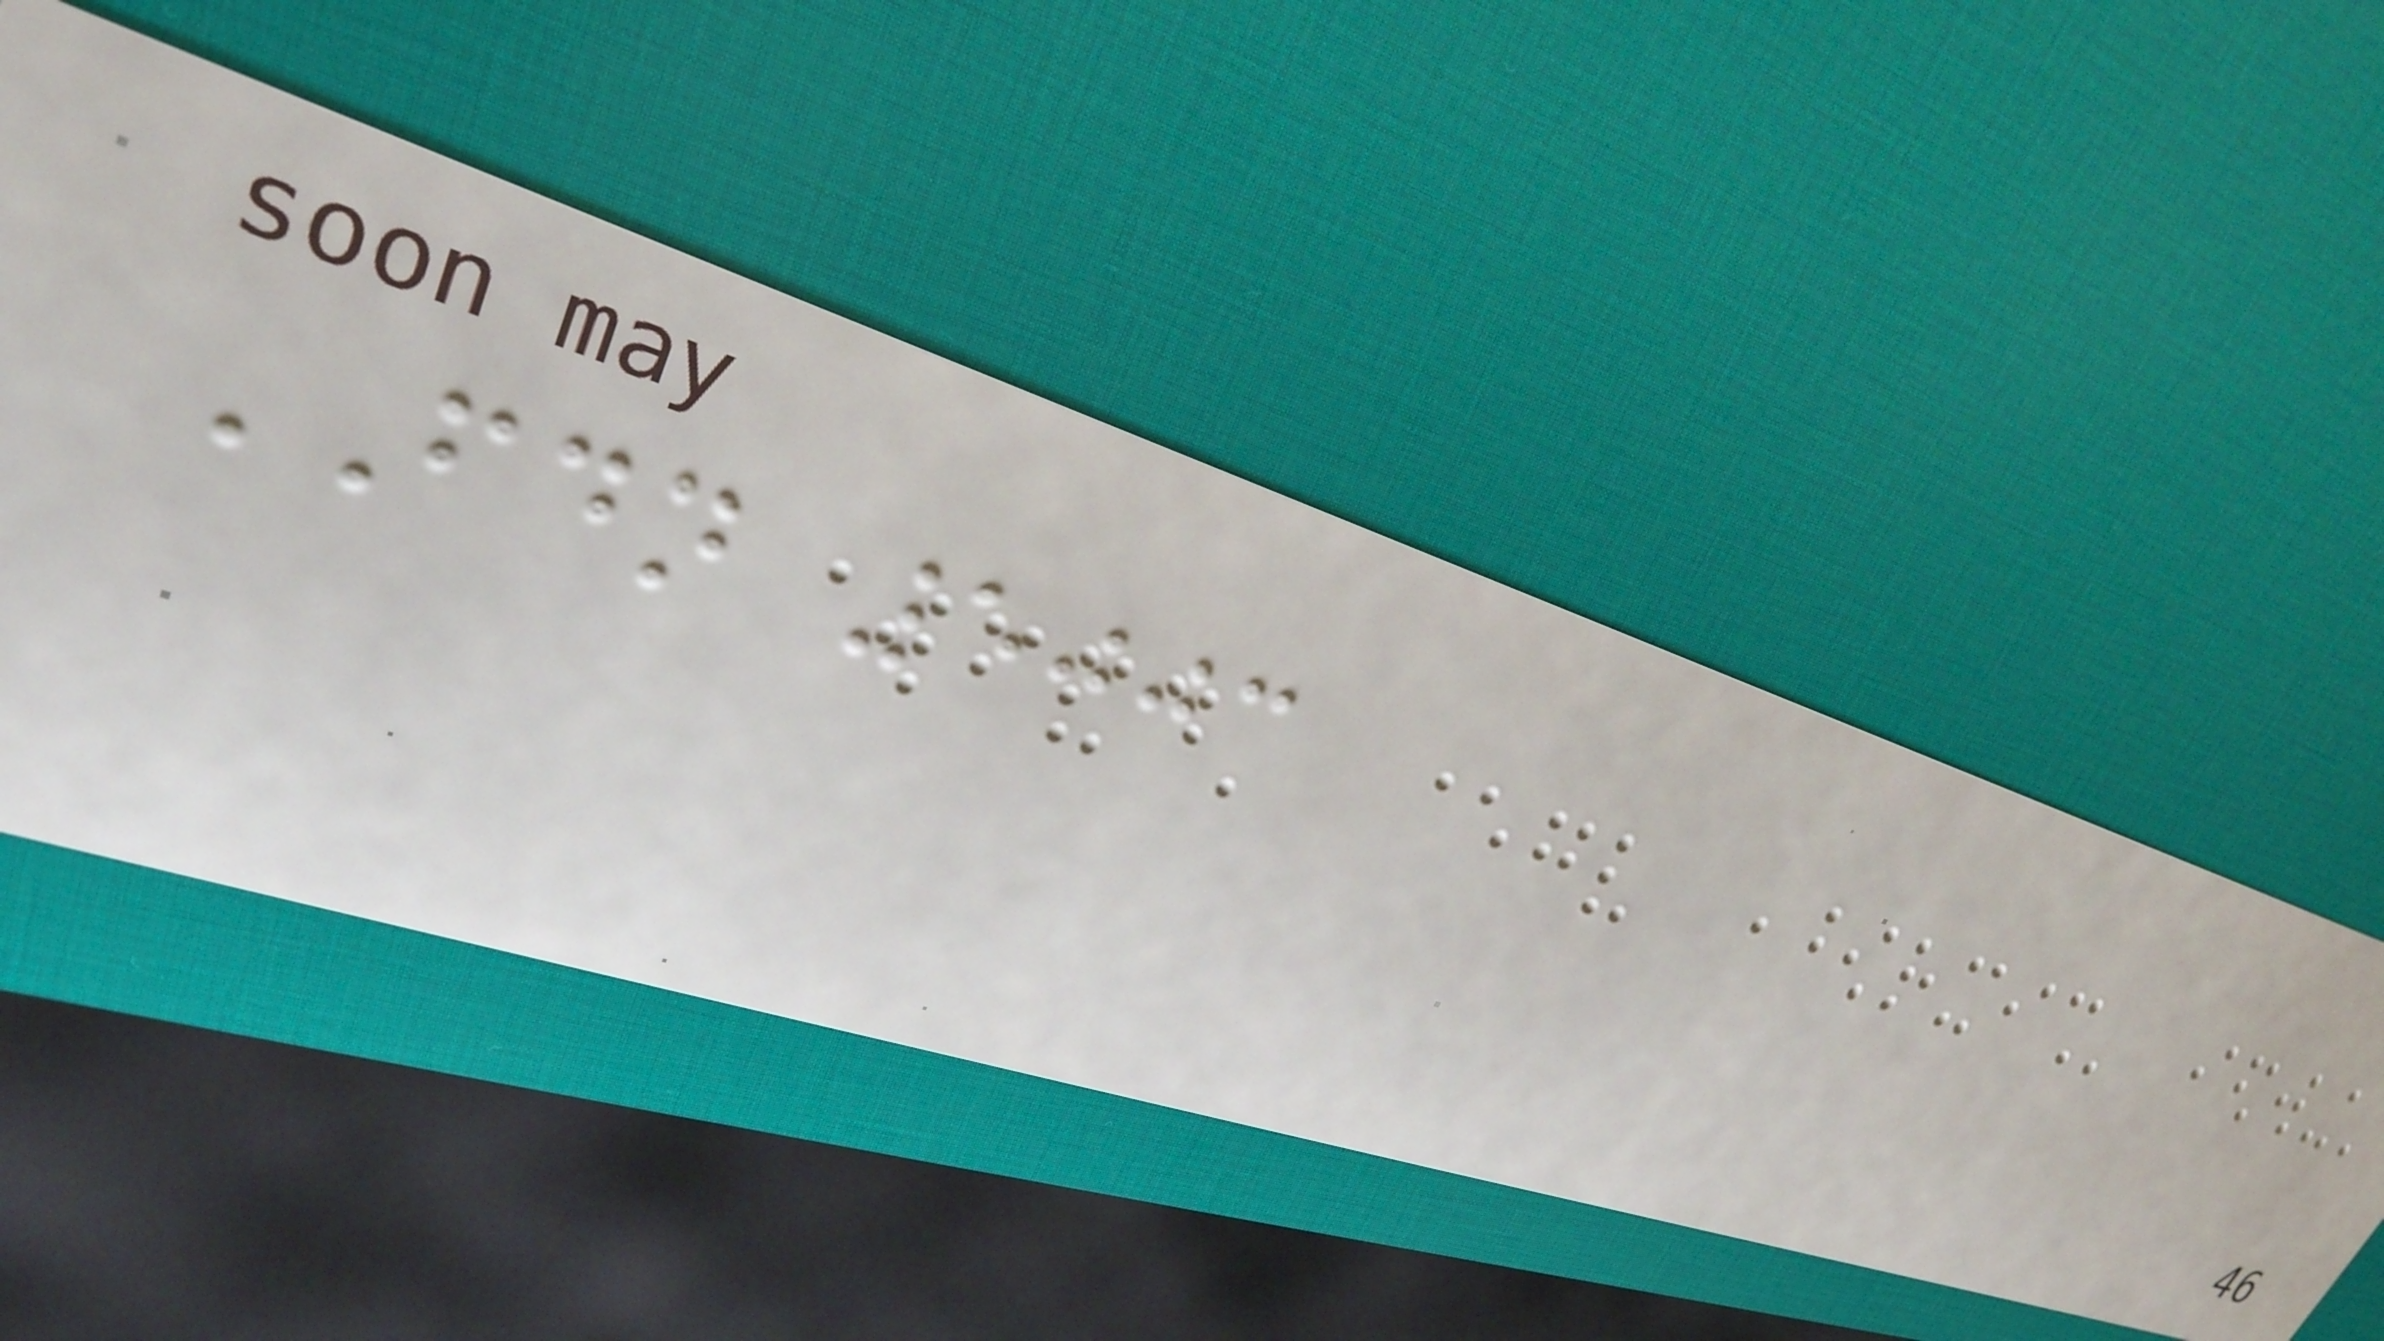FDN 5003
